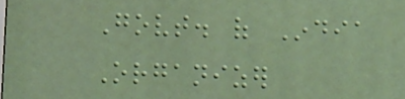Govt. of India
Organizer
